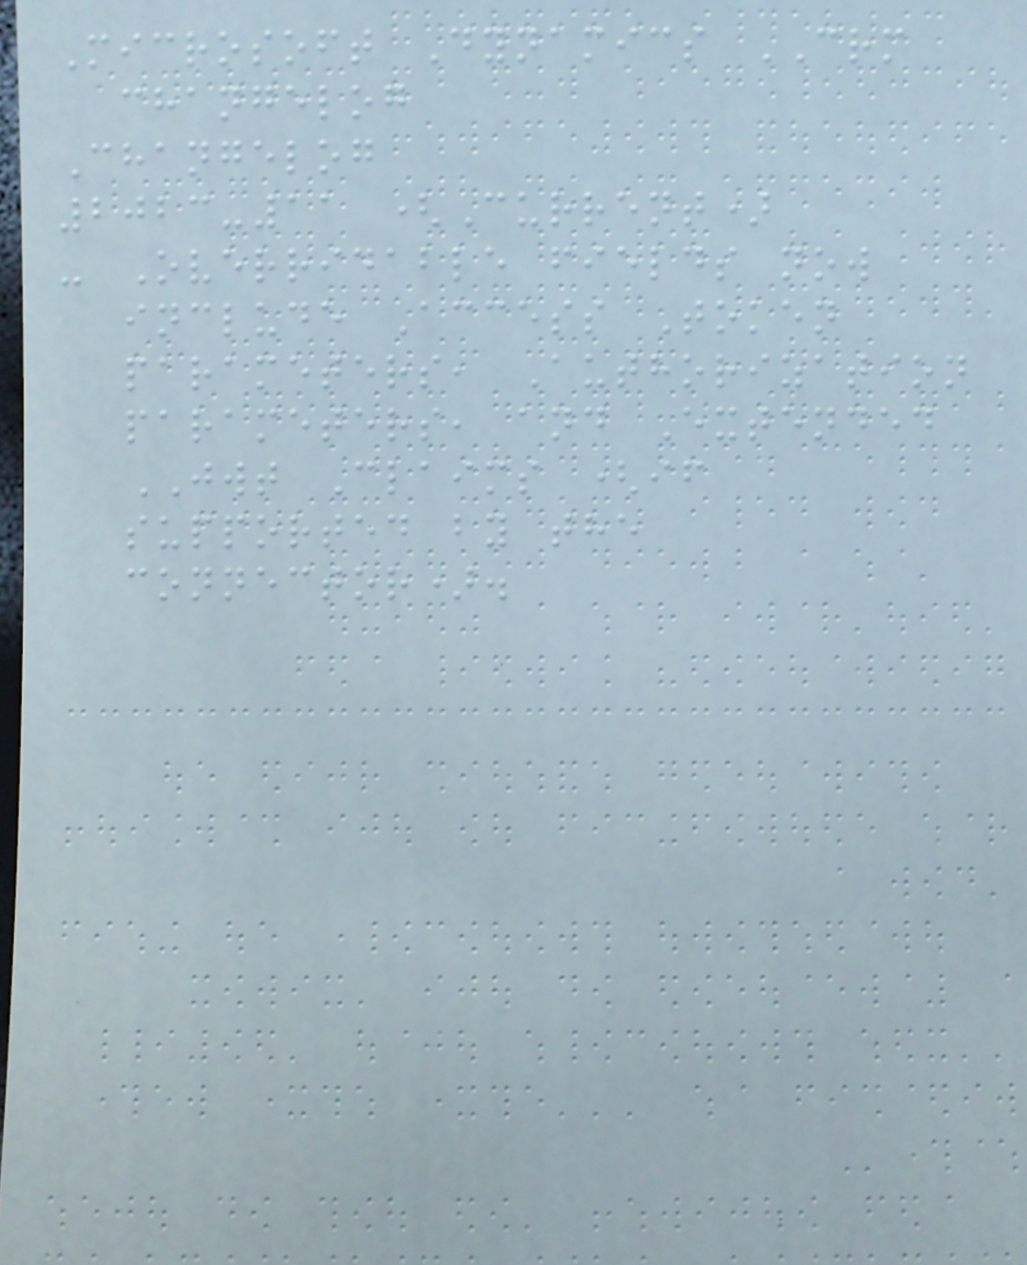Microsoft Dynamics CRM
changelog
Changelog
2023-11 (Current)
- Overridable fields now
include Access Token
parameters, Authorization
parameters, and Extended
JWT Claims (if
supported by the
connector).
